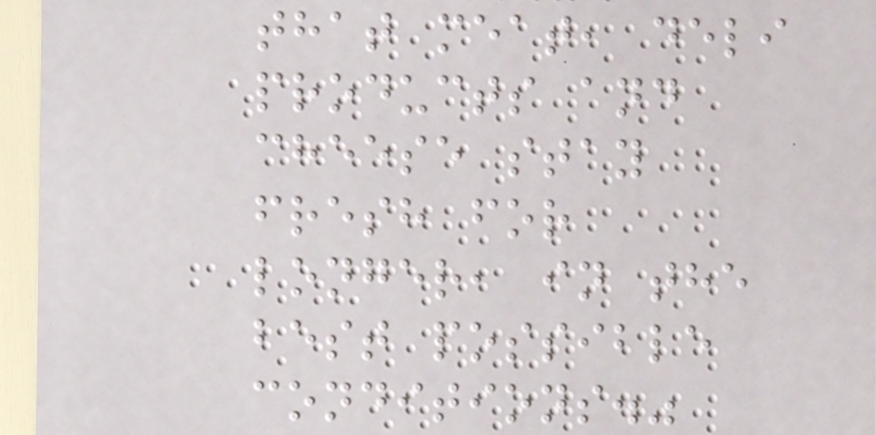that meat, deli
products and
cheese stay
fresh for
longer, in the
best possible
conditions."
